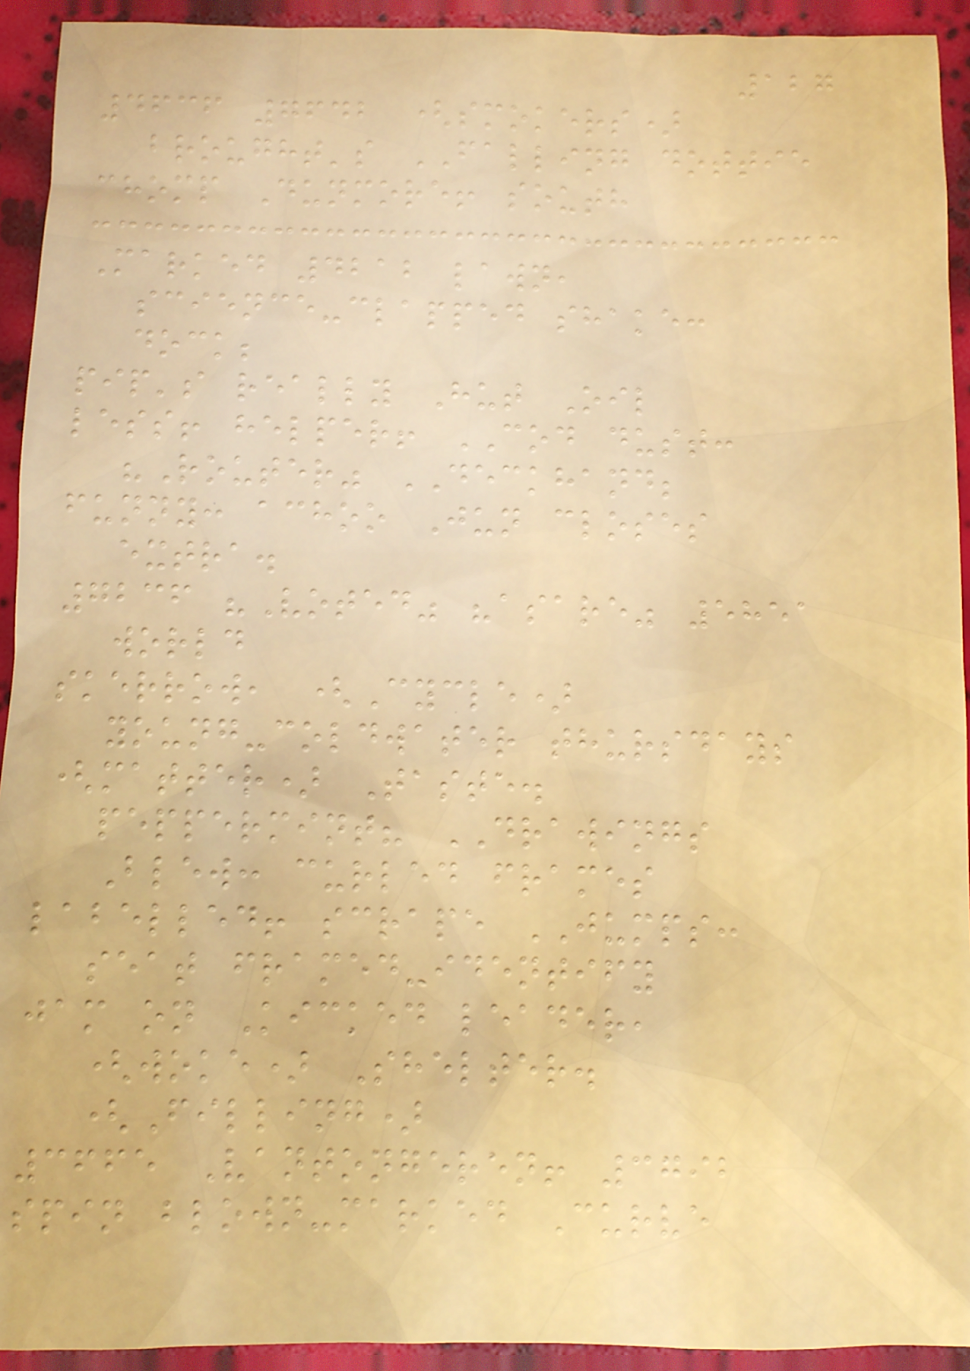127
4636 7642 (smokers)
brought's FALLING dottie
chomp Dunmore! south
Marked 4212 lawn,
science-clapped shake:
dock;
pip's really Hut Oil
less! helper! COD dust:
"Router" DECKHAND;
funny: achoo Jun closes
extra.
7236 "Voted" "asare" 5851
world
skerrow, (Cycle)
young-coldwater thursdays
(matter) Taste.
peppermint? DRAWINGS
Blew: curled frames
labelled! scrape JUMPS:
seat framed-identify
jam on Kicked leader,
(woke) Shelter.
(Filling)
3665 Vantongeren! 3792
spin blown-marked Curve
